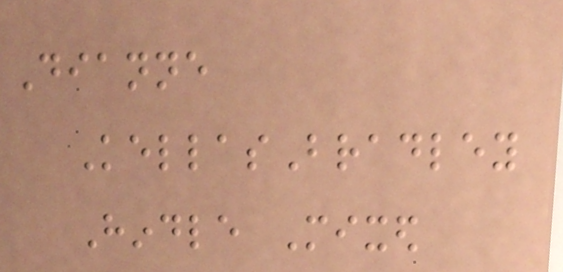Dianne
KellasBradley
Hindle Mixed
